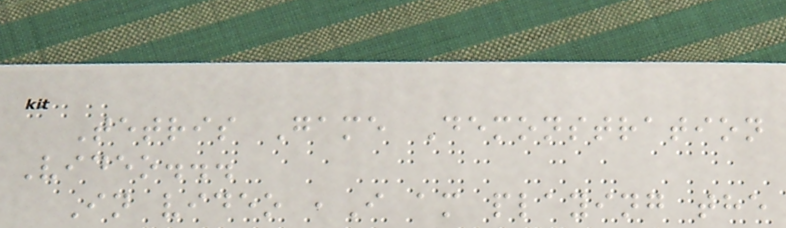Tetris Game Demonstration
Video...
In video ,I am playing the
